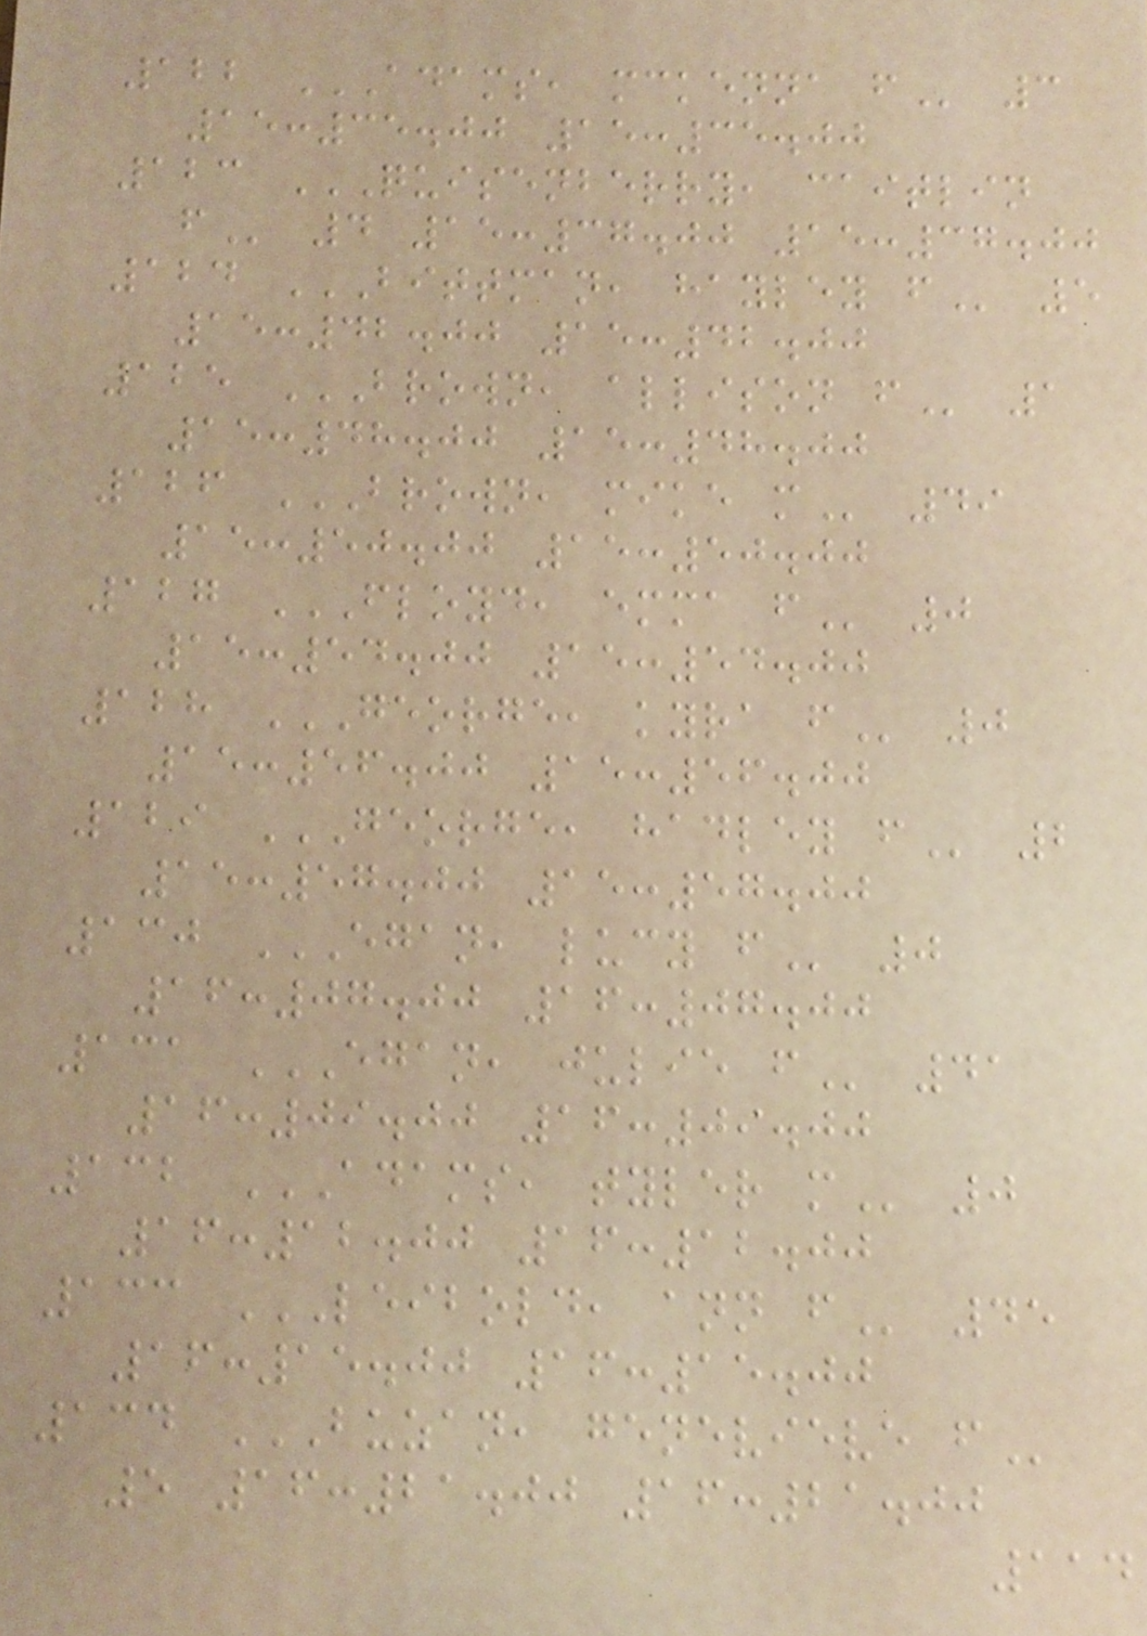122 ADAMS, MCKENNA F 3
15:35.00 15:35.00
123 QUISENBERRY, CAITLIN
F 4 15:37.00 15:37.00
124 BITTMAN, HAYLEY F 5
15:42.00 15:42.00
125 BROWN, ALLISON F 1
15:48.00 15:48.00
126 BROWN, MIKE M 49
15:50.00 15:50.00
127 FLOYD, EMMA F 0
15:54.00 15:54.00
128 GEORGE, KYRA F 0
15:56.00 15:56.00
129 GEORGE, HADLEY F 2
15:57.00 15:57.00
130 EGAN, LUCY F 0
16:07.00 16:07.00
131 EGAN, JULIE F 41
16:09.00 16:09.00
132 ADAMS, TYLER M 0
16:12.00 16:12.00
133 LEIBOLD, ANN F 45
16:15.00 16:15.00
134 BUZAN, GENEVIEVE F
5 16:21.00 16:21.00
114
